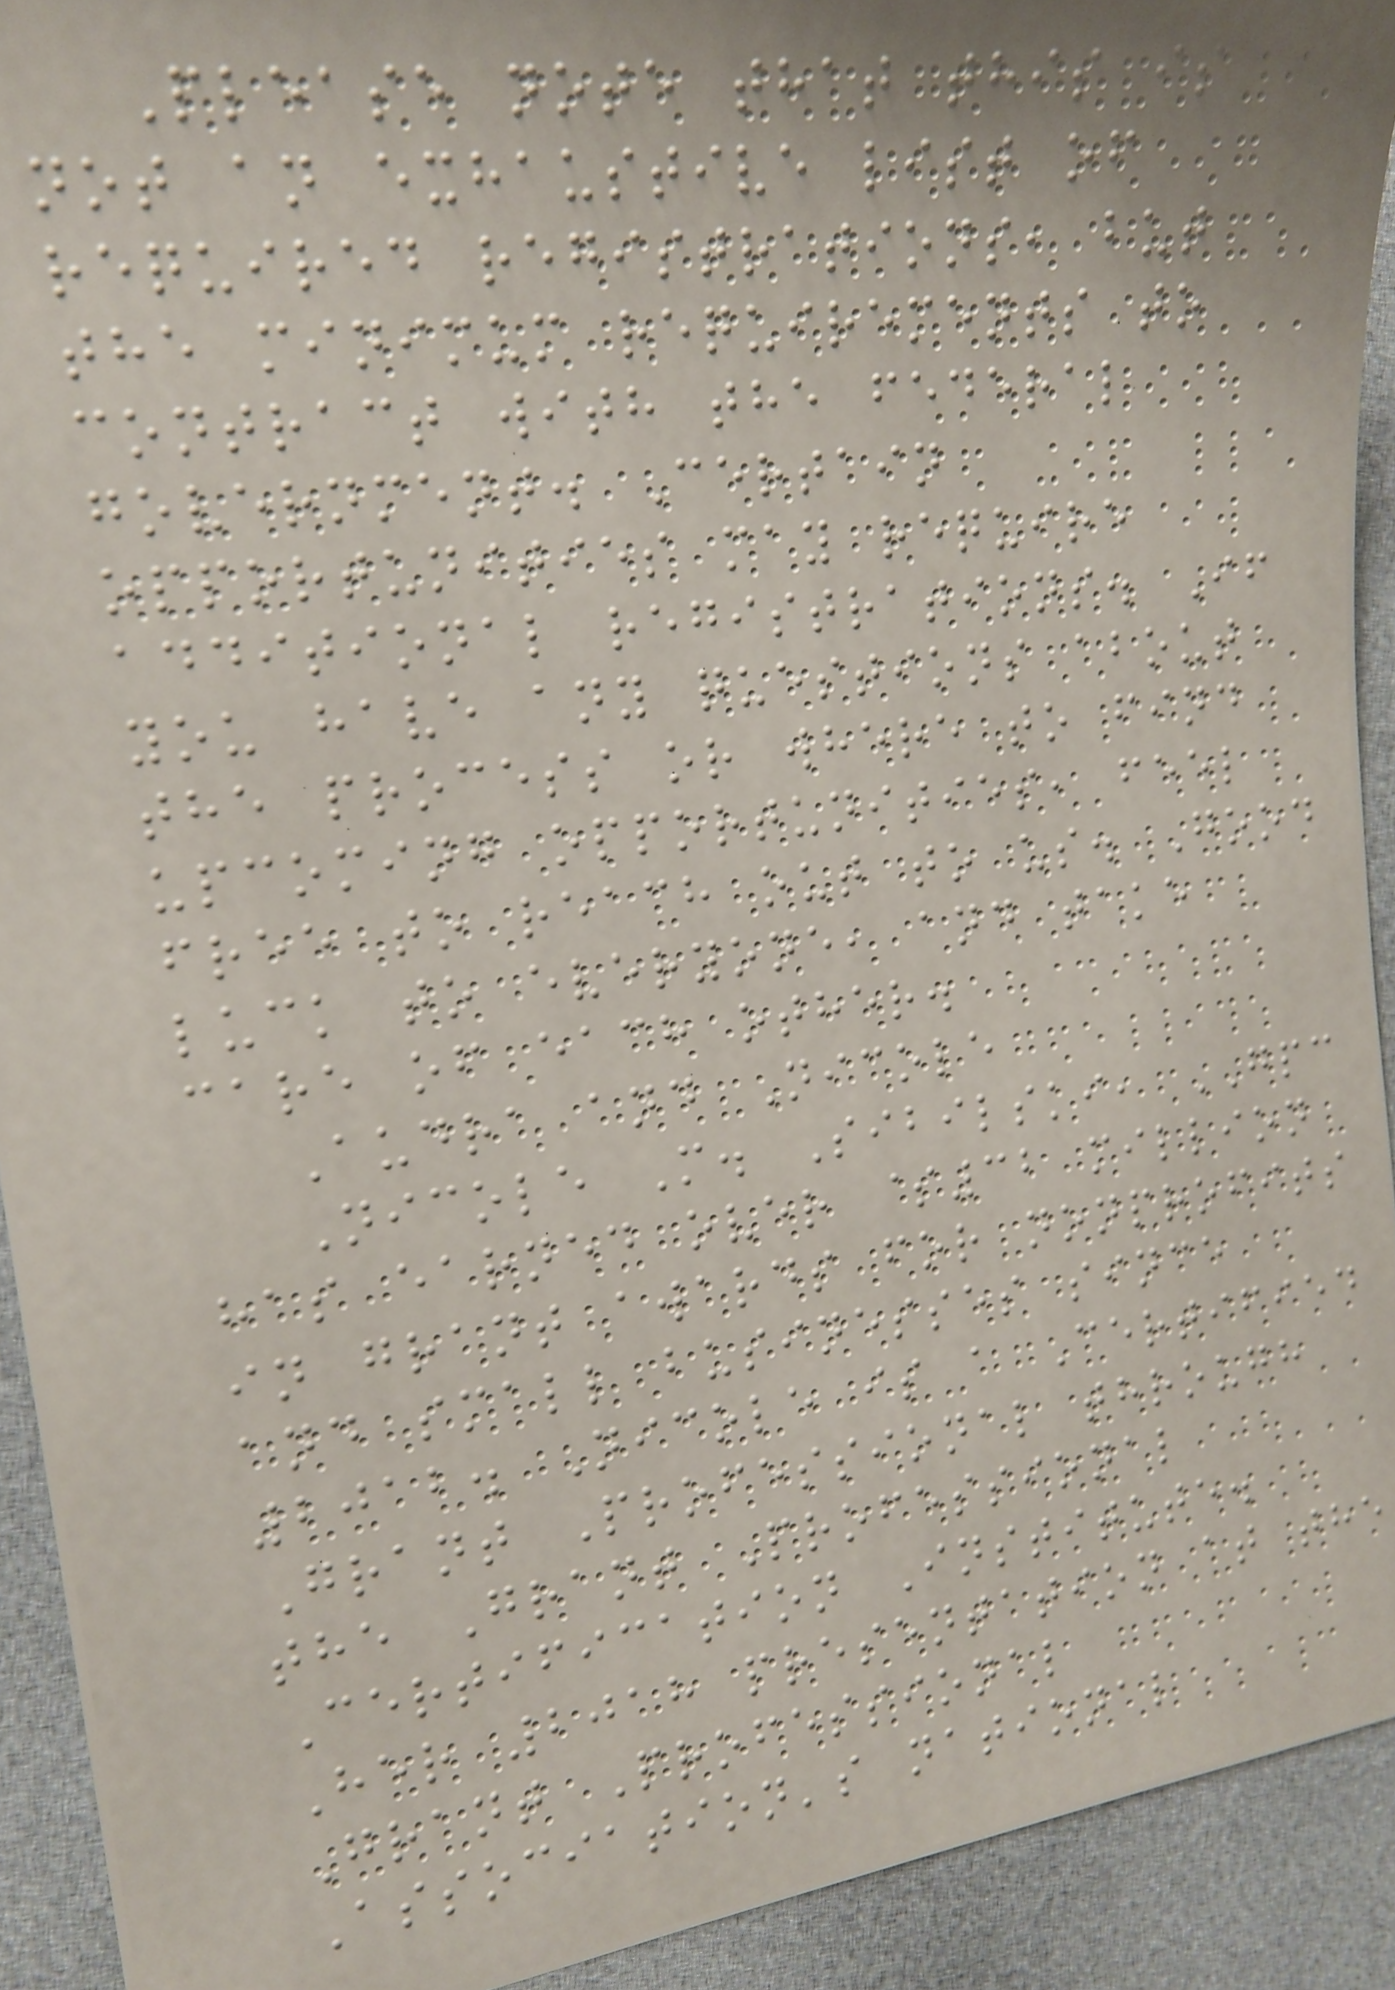Please note that this is
not an exhaustive list of
required registrations, but
the minimum requirements to
contract with the federal
government. Certain
opportunities may require
additional registrations. If
you have any questions about
the process or where to find
upcoming opportunities, feel
free to reach out to us. Good
luck to everyone, and take
care of each other.
Audra and Nicole
Nicole M. Sibilski, GPC
has earned over $32 million
in grant awards for nonprofits
and small businesses since
2012. Nicole is a Certified
Grant Professional through
the Grant Professional
Certification Institute.
Her 2018 presentation at the
Grant Professional
Association's national
